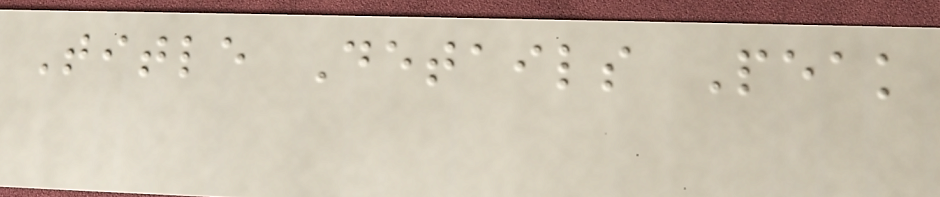Title Details Peak
